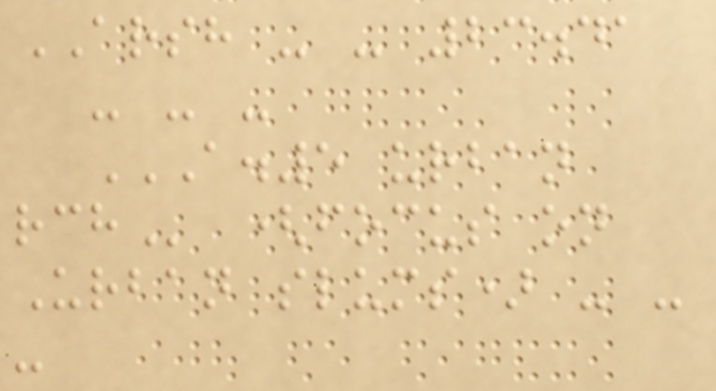ARSH - - 23.41
- - -
A.5 URBAN
RCH (focus on
Urban slums) - -
-
